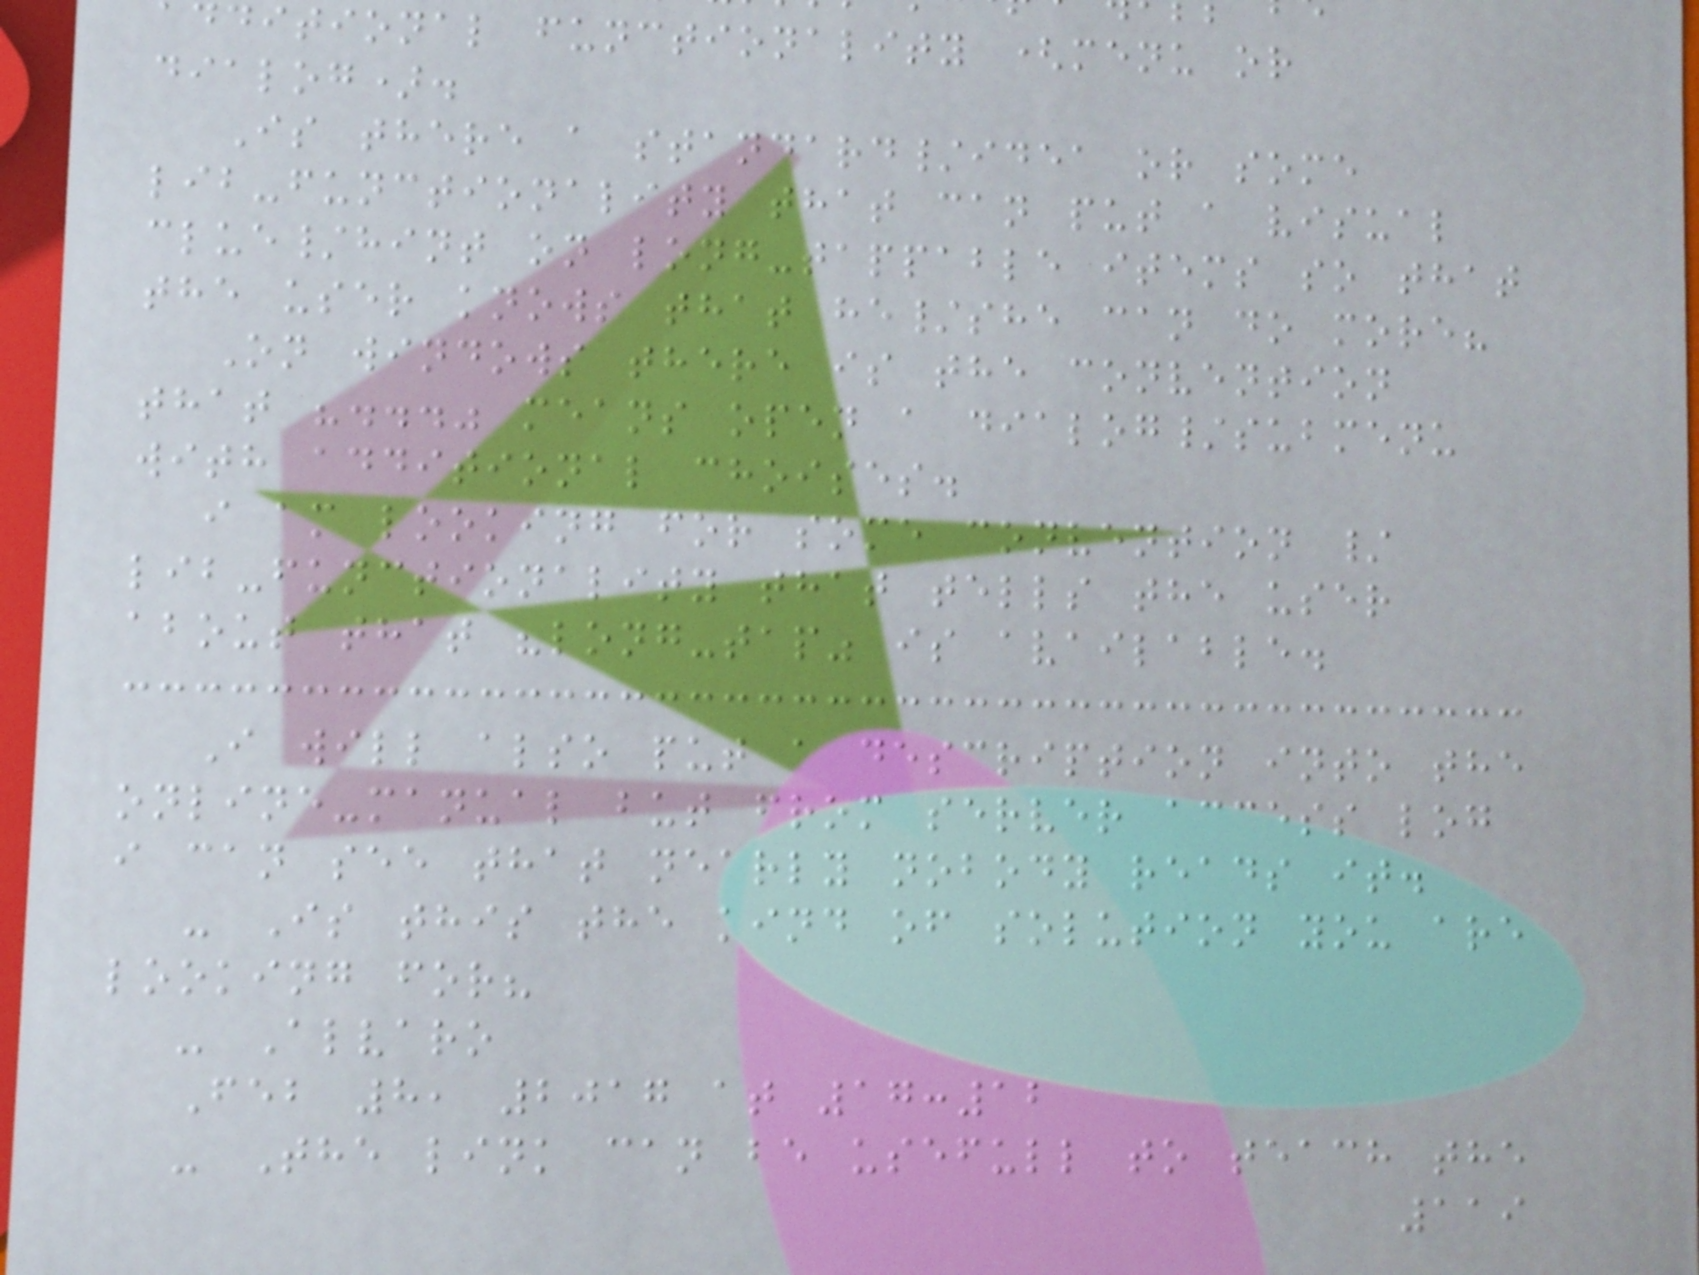dditional functionality (menu or
dialog).
Is there a standard/idea or some
lib-functionality that can put a visual
clue/hint on long-tappable items so that
the user knows that he/she can do more?
On windows there is the convention
that "..." means open a dialog/submenu
with additional choises.
i am looking for some convention /
lib-functionality that tells the user
about that "long-tap" is available.
I will also put a description into the
online-manual but from server access log
i can see that nearly nobody reads it.
- Is this the kind of solution you are
looking for?
- Alvaro
Feb 8, 2017 at 17:12
- The link can be usefull to teach the
119
